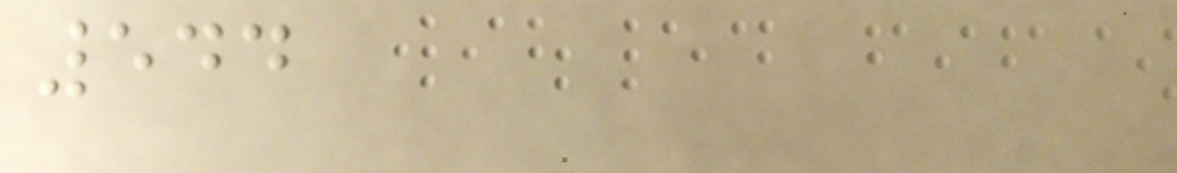544
